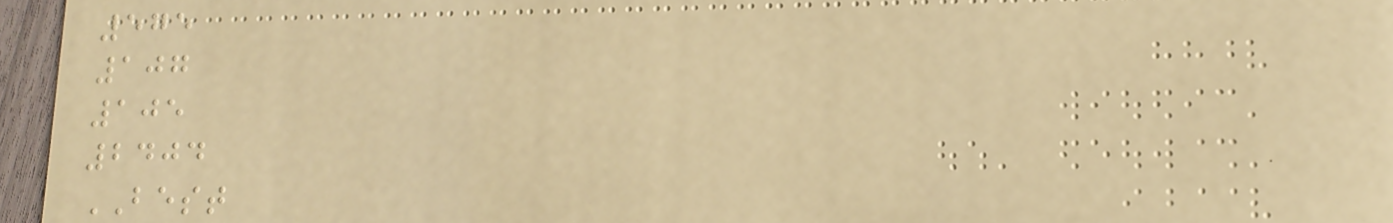575
107
105
2404
BEST
